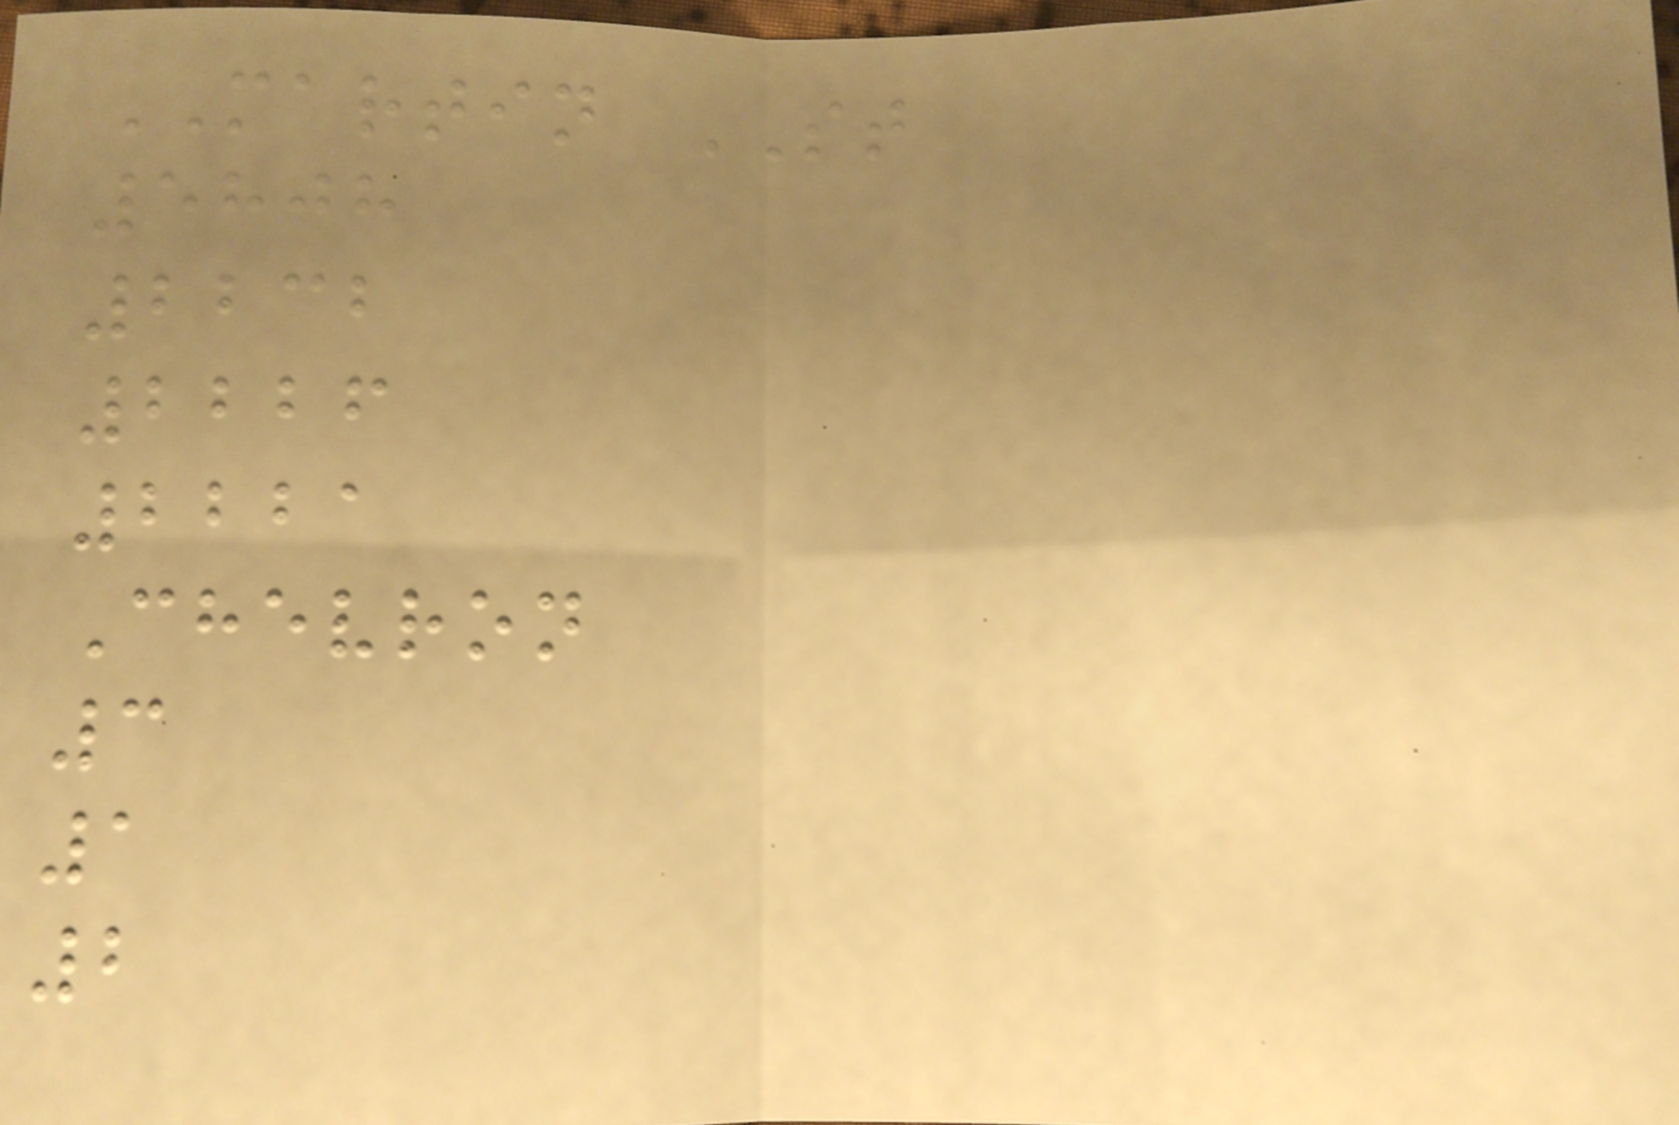MARTIN ST
5808
2232
2226
2221
Chevron
3
1
2
